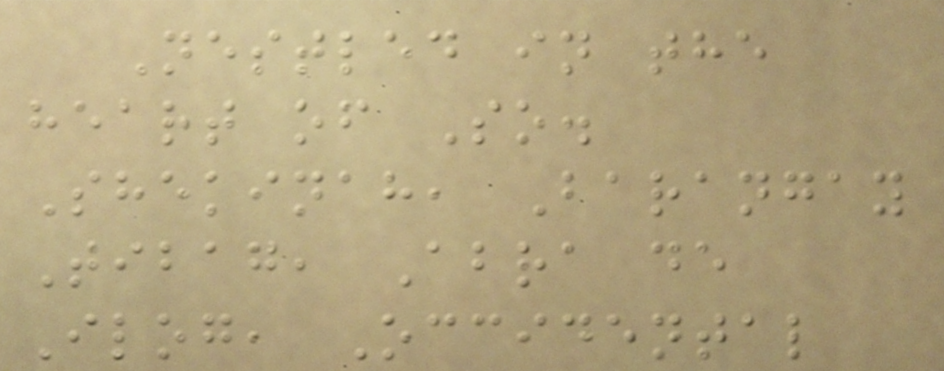Nestled in the
heart of So.
Shekinah, Barangay
Tibag, Abra de
Ilog, Occidental
